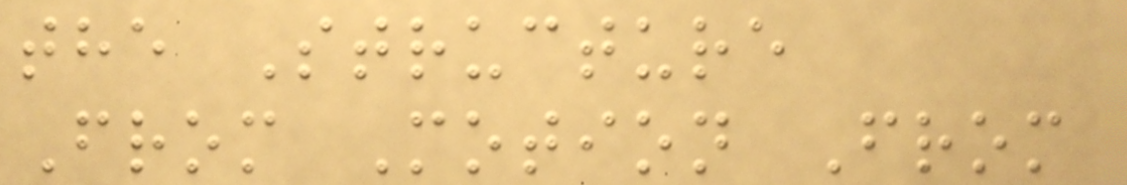the Structure
From Motion From
